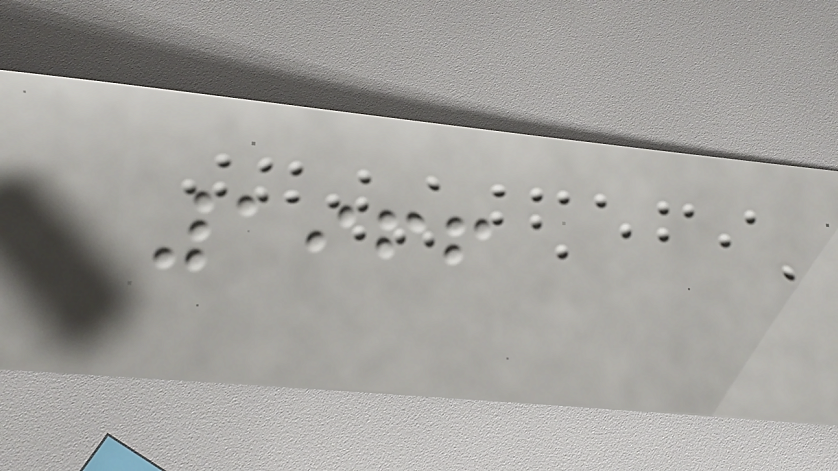1966
